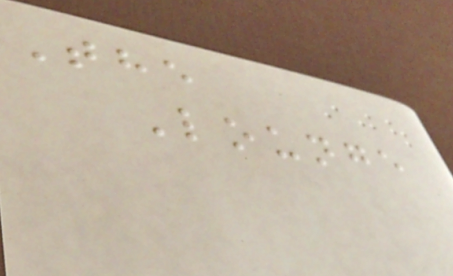The
Lounge
